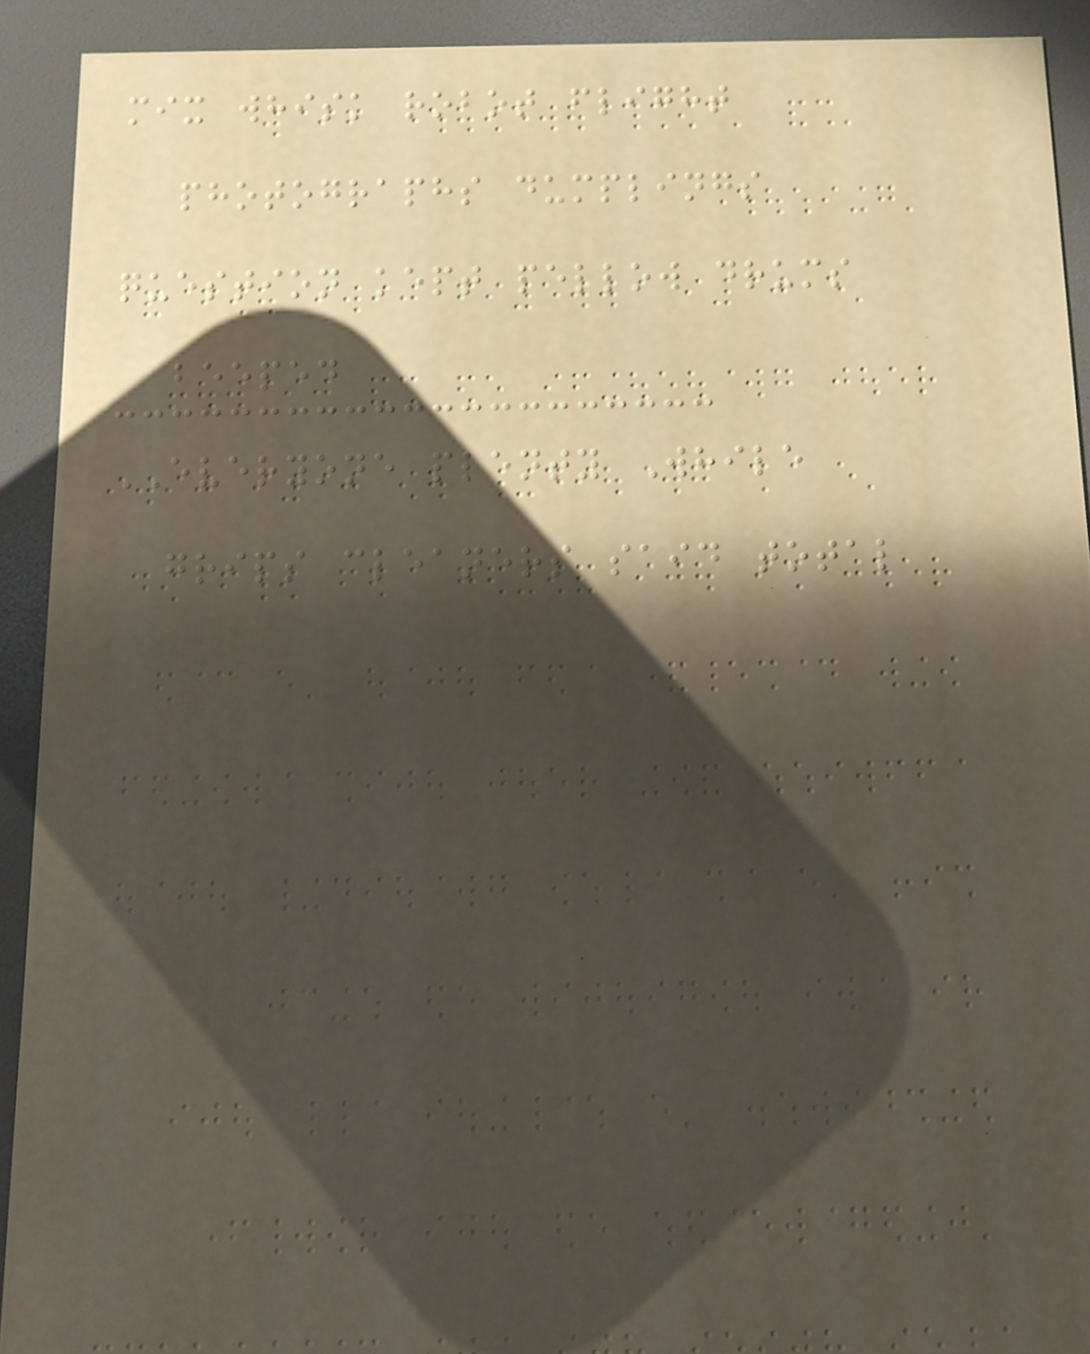mix whisk robot flight
photographs dumplings
question kept pellow drums
beeped
EVERYONE plenty While
grips cleaners said total
